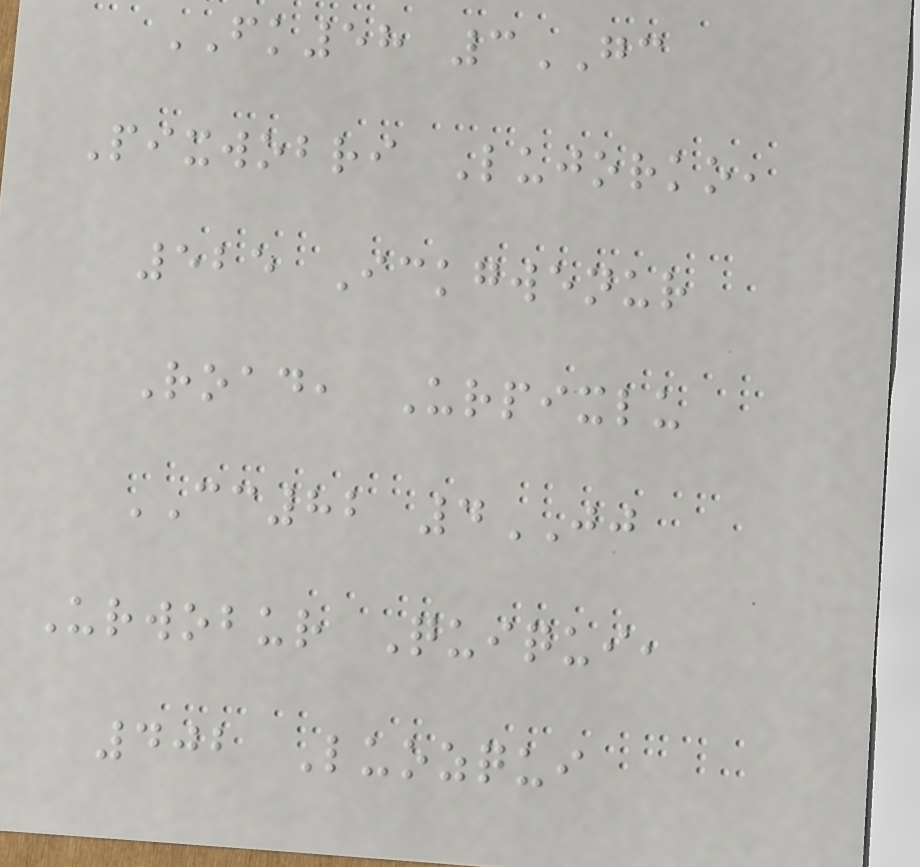FK58 3GC
Pixwobri Lujorko,
525 Ickgwenur
Road, Urpixlu
CC82 4JJ
Urwobur Quiqui,
402 Luozqui
